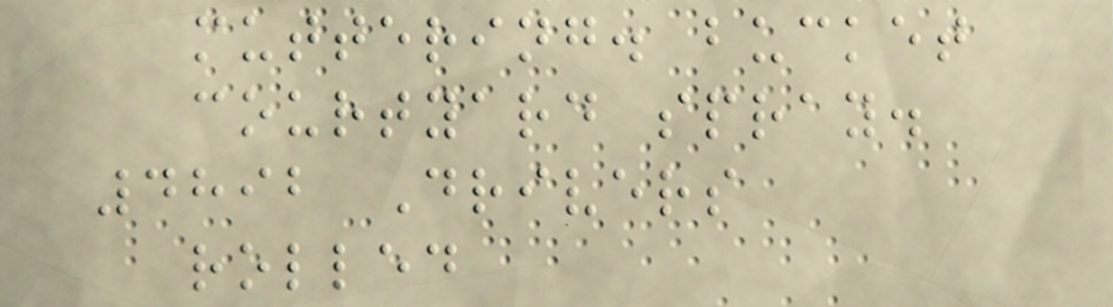muttering. bucket
courtyard spray.
4892 Drivers
rolled
